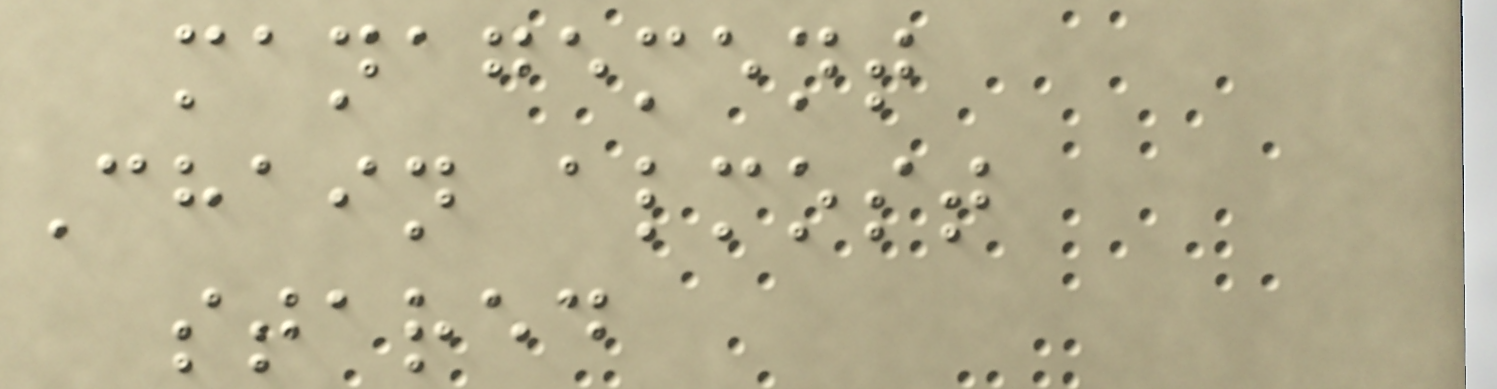management
Chain almost
stared
